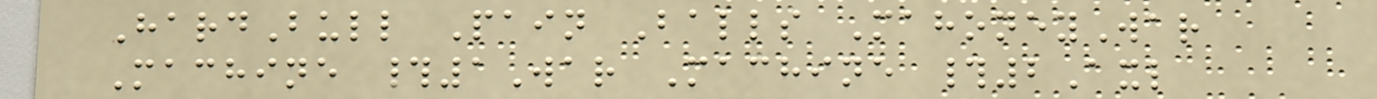HardBull Pain Balls MahoneyWar
Machine #1War Machine #2Axl
